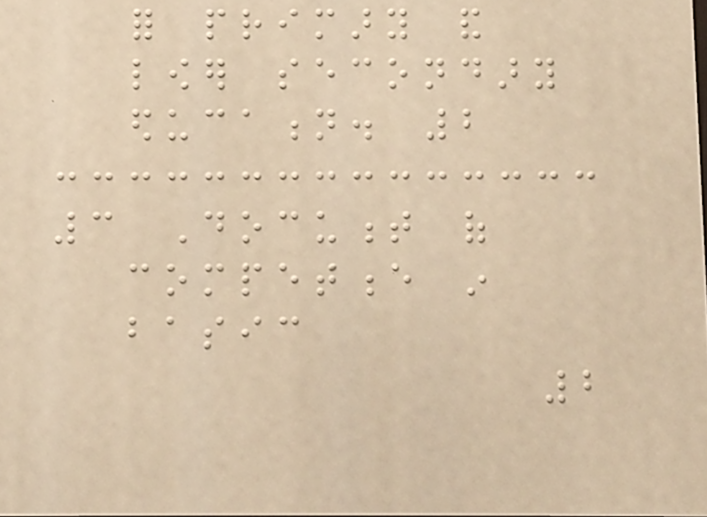for primary and
lower secondary
education. 2
3 Document of
competence in
basic
2
